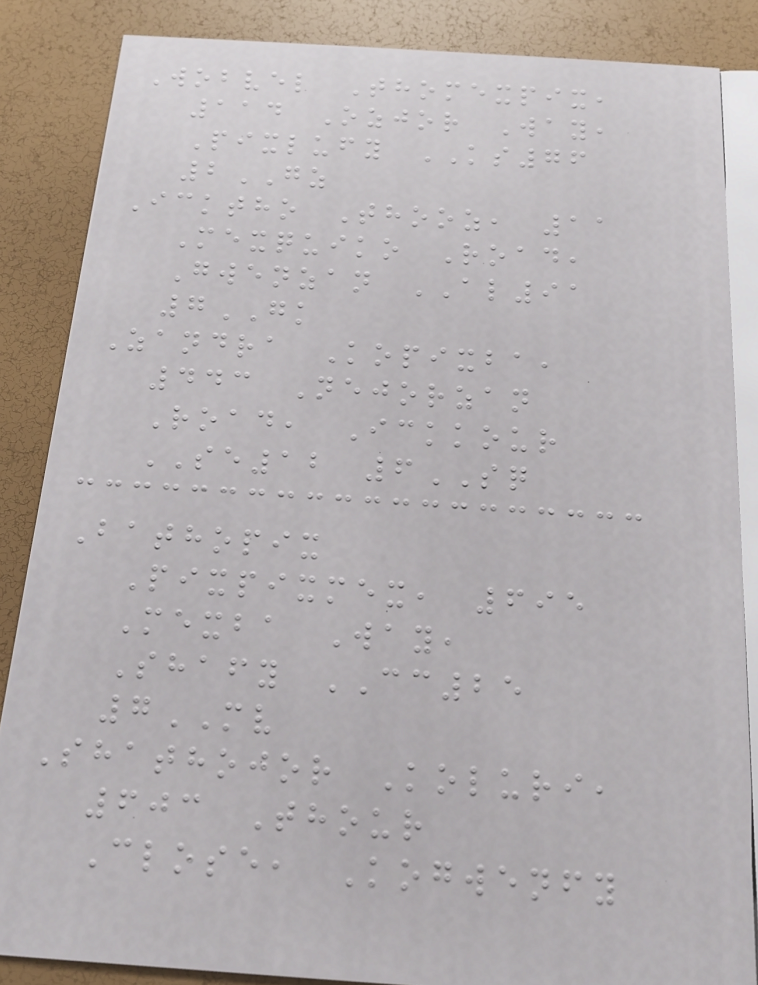Wobvel Thomexpix,
114 Ozjor Way,
Pixlufy KS76
2GZ
Icktho Thooz, 11
Mexquiko Road,
Gwenzan AL91
7GK
Zandra Kopixba,
443 Nejorzan
Road, Ickkour
SE12 6SQ
Bathopix
Pixpixmex, 695
Mexba Way,
Shafy CC25
7MV
Shathojor Koluri,
603 Thour
Close, Kogwenfy
